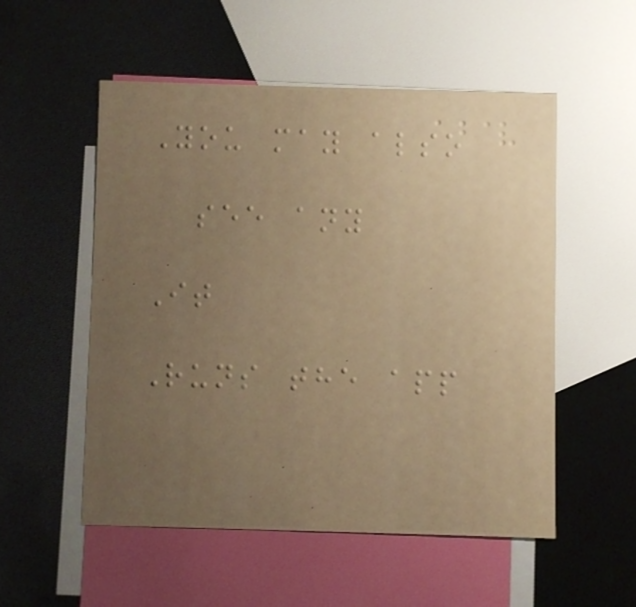You may also
see any
It
Runs the app
